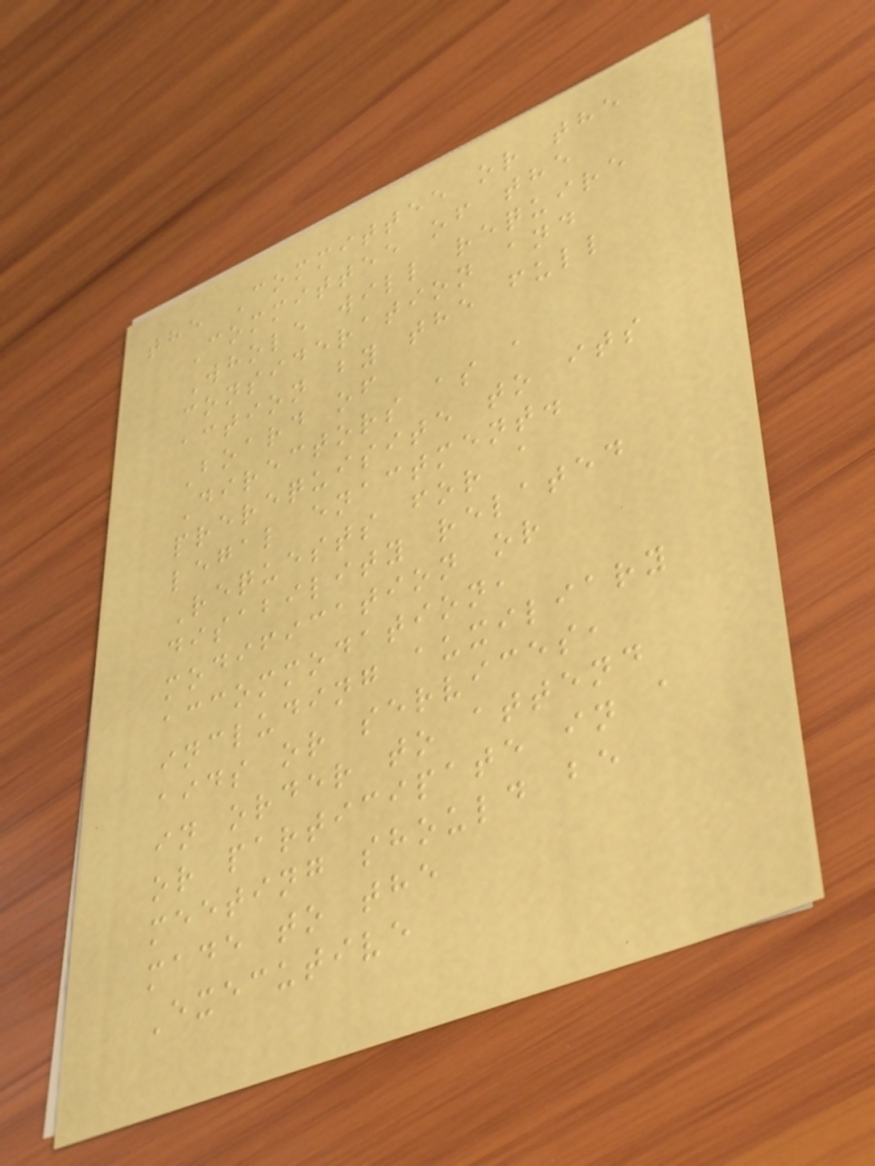the Committee or the
Committee of the
Whole will require
consideration and
action by the full
Board of
Directors as a
prerequisite to its
legal enactment.
Requests for a
disability related
modification or
accommodation,
including auxiliary
aids or services,
in order to attend
or participate in a
meeting should be
made to the
Executive
